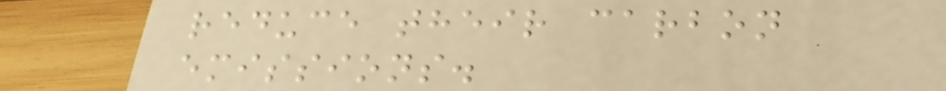reduce their carbon
emissions.
